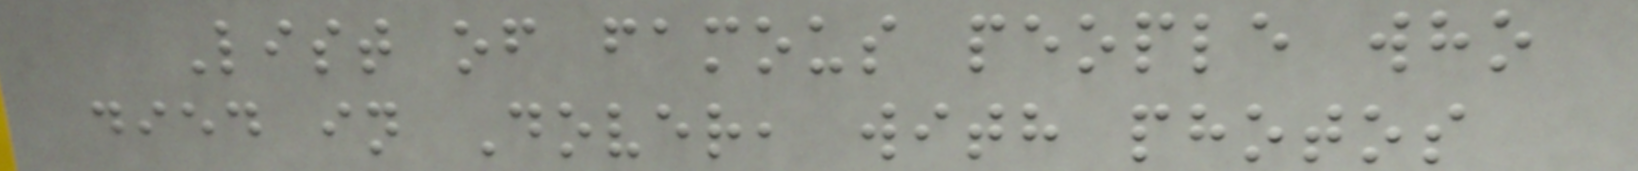List of famous people who
died in Dover, with photos
